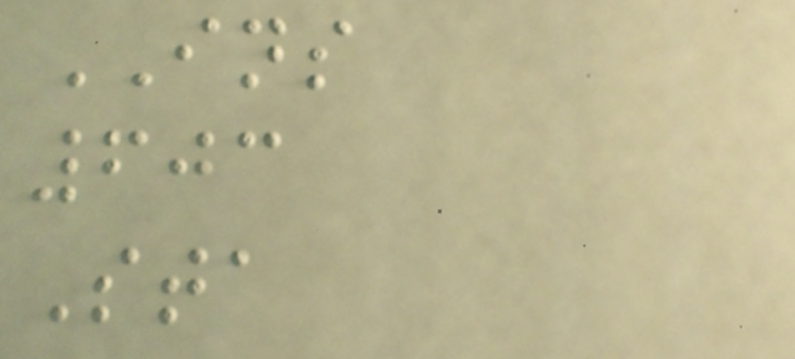INS
603
Sta
